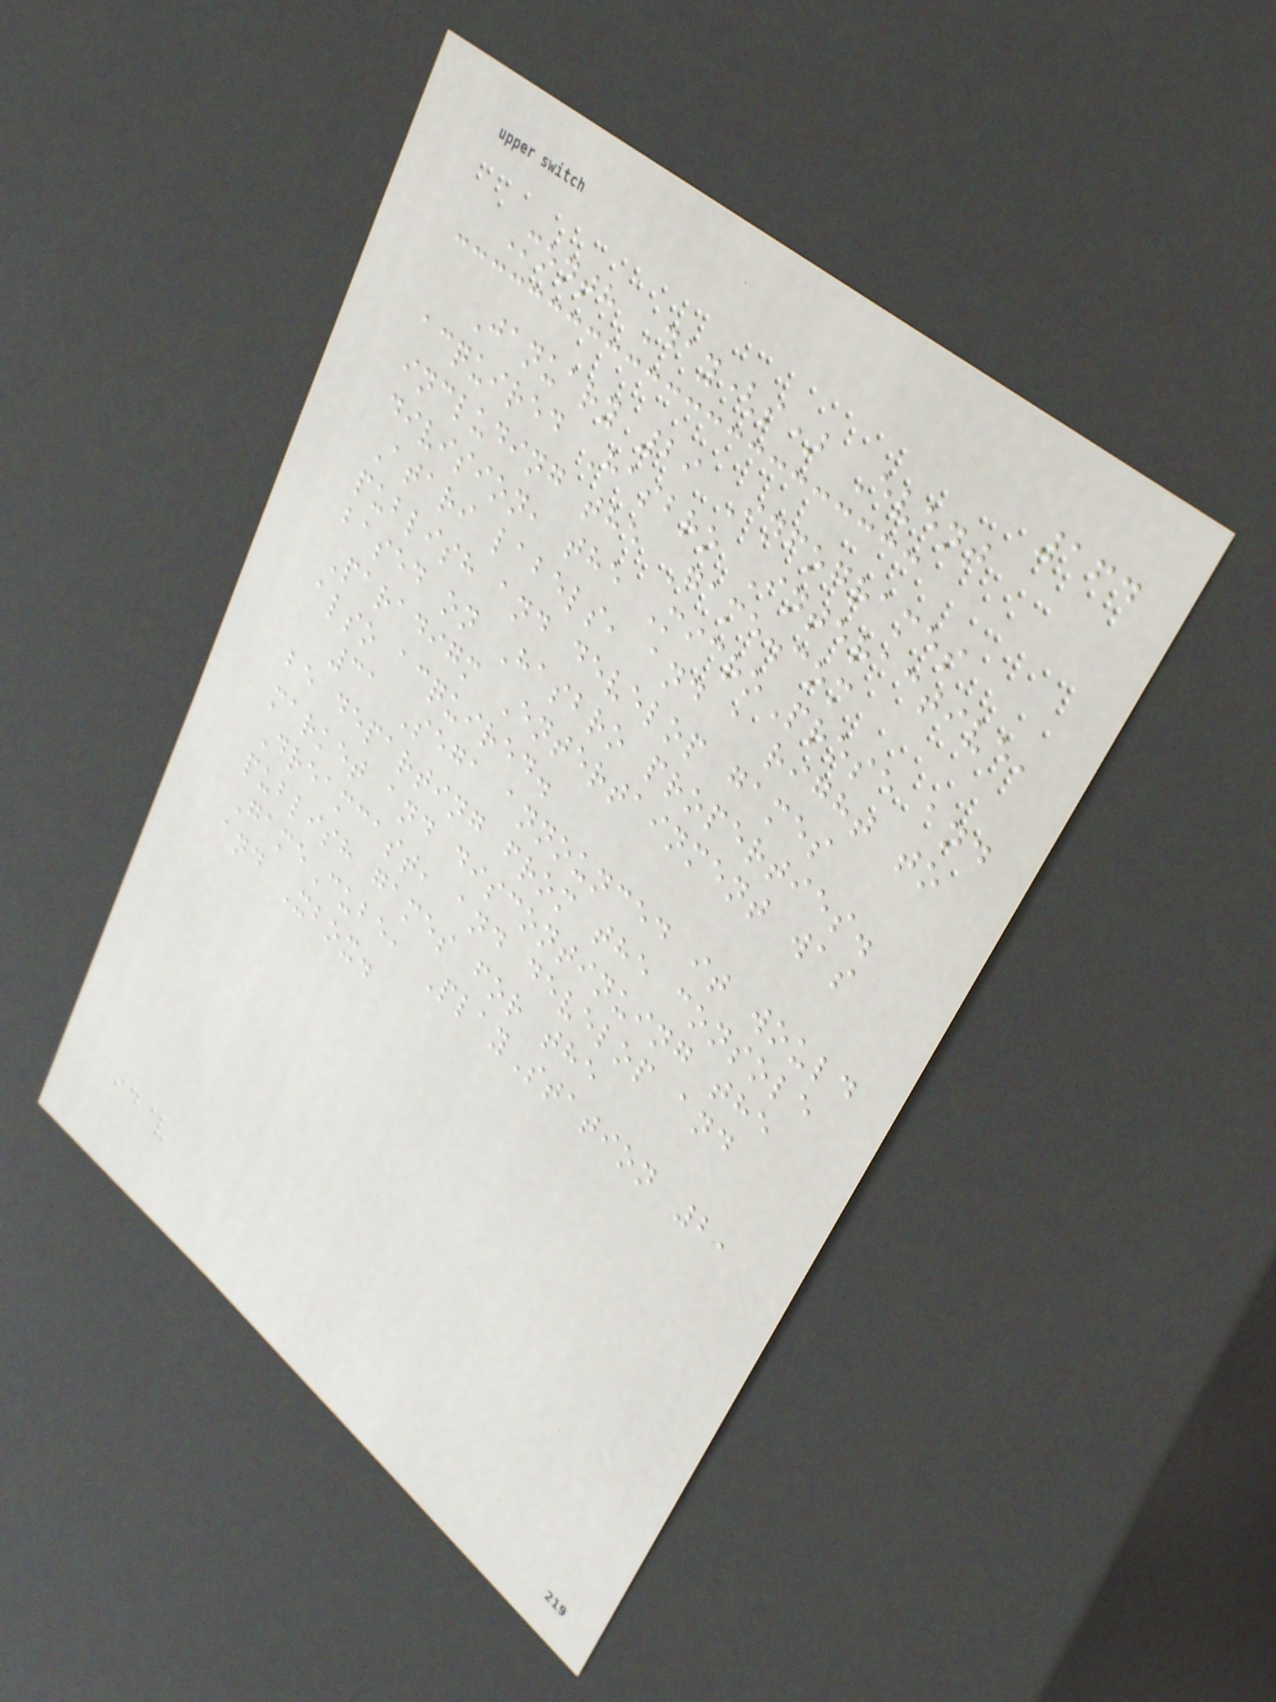164
Month Day(s) Event
January 29 Infogrames
acquired Hasbro Interactive,
including the Game.com
division, the MicroProse and
Atari labels, and a right to
publish and develop games
based on Hasbro properties.
Paradigm Entertainment was
also acquired.
31 Sega announced it would
be departing from the console
market and discontinuing the
Dreamcast, and develop and
publish games for the
GameCube, PlayStation 2,
and Xbox.
